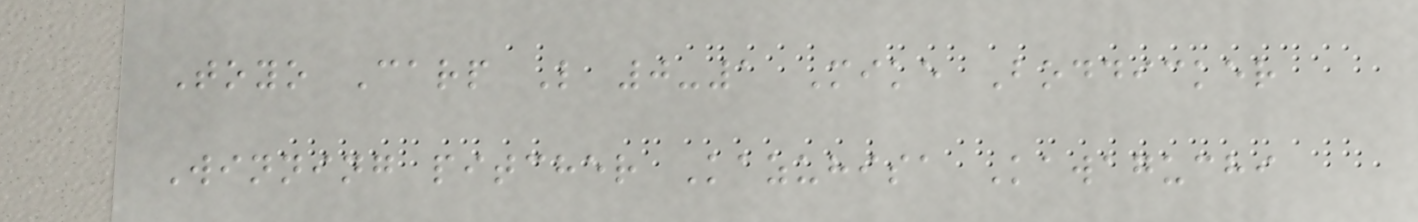Toyo Carp L 0-1 Mike Boddicker
Winning pitcher Kazuhisa Kawaguchi
